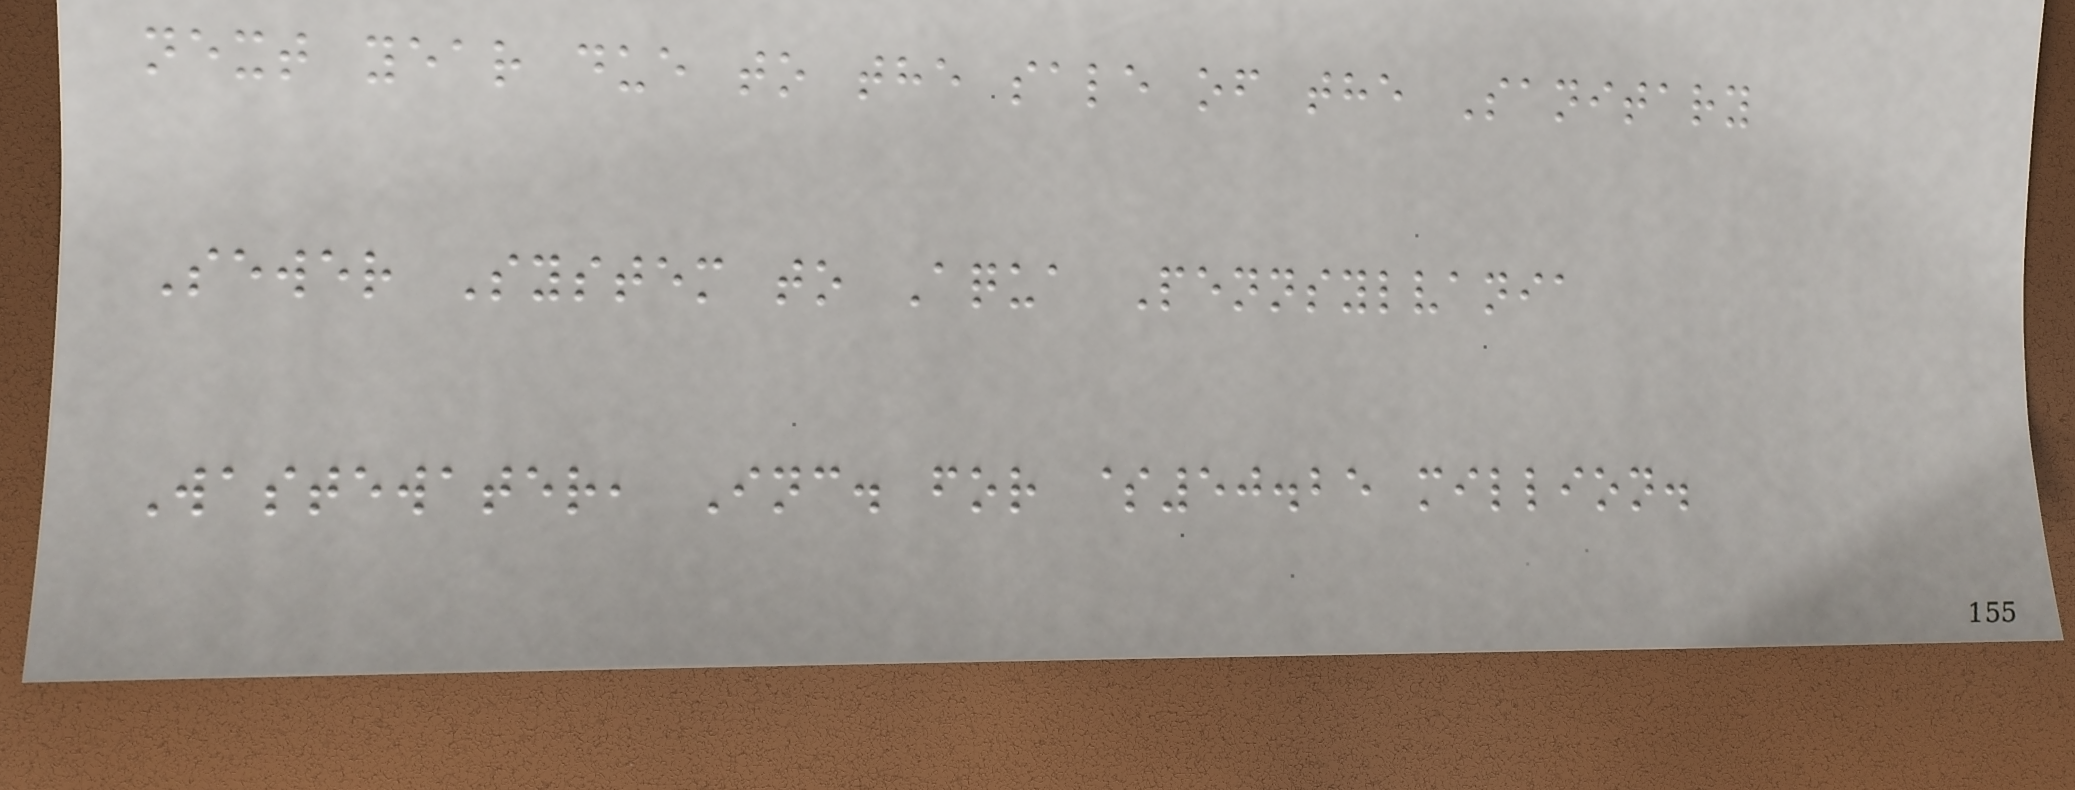next year due to the sale of the Sanitary
Sewer System to Aqua Pennsylvania
Wastewater, Inc. for $50.25 million.
